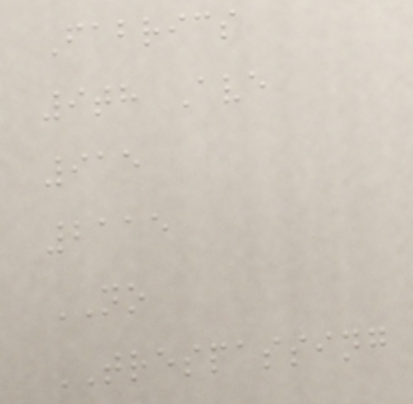Fabrics
9th Ave
915
2115
NO
TRESPASSING
